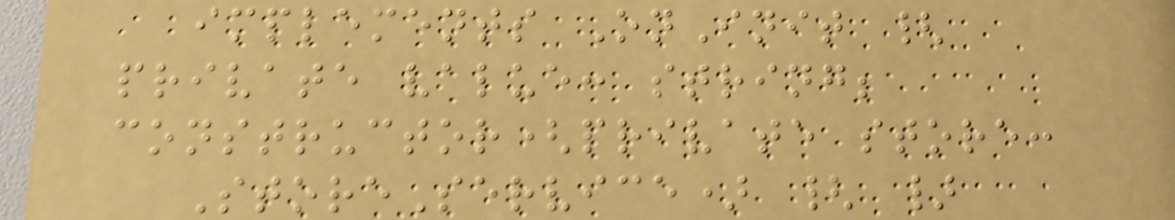implements OnInit {
private value: string;
constructor(private store:
StoreService) { }
